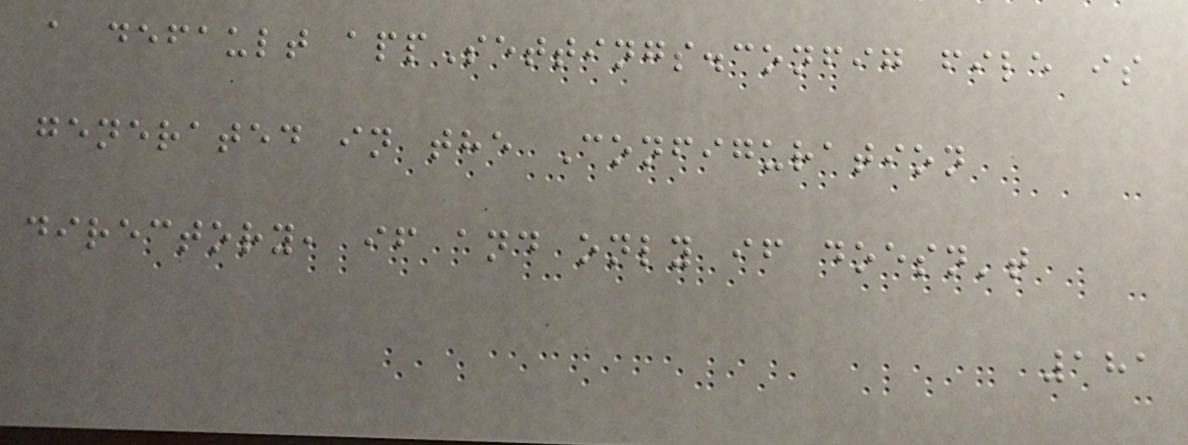a default appSettings.config file is
generated in the Configuration
directory, if and only if doesn't
181
